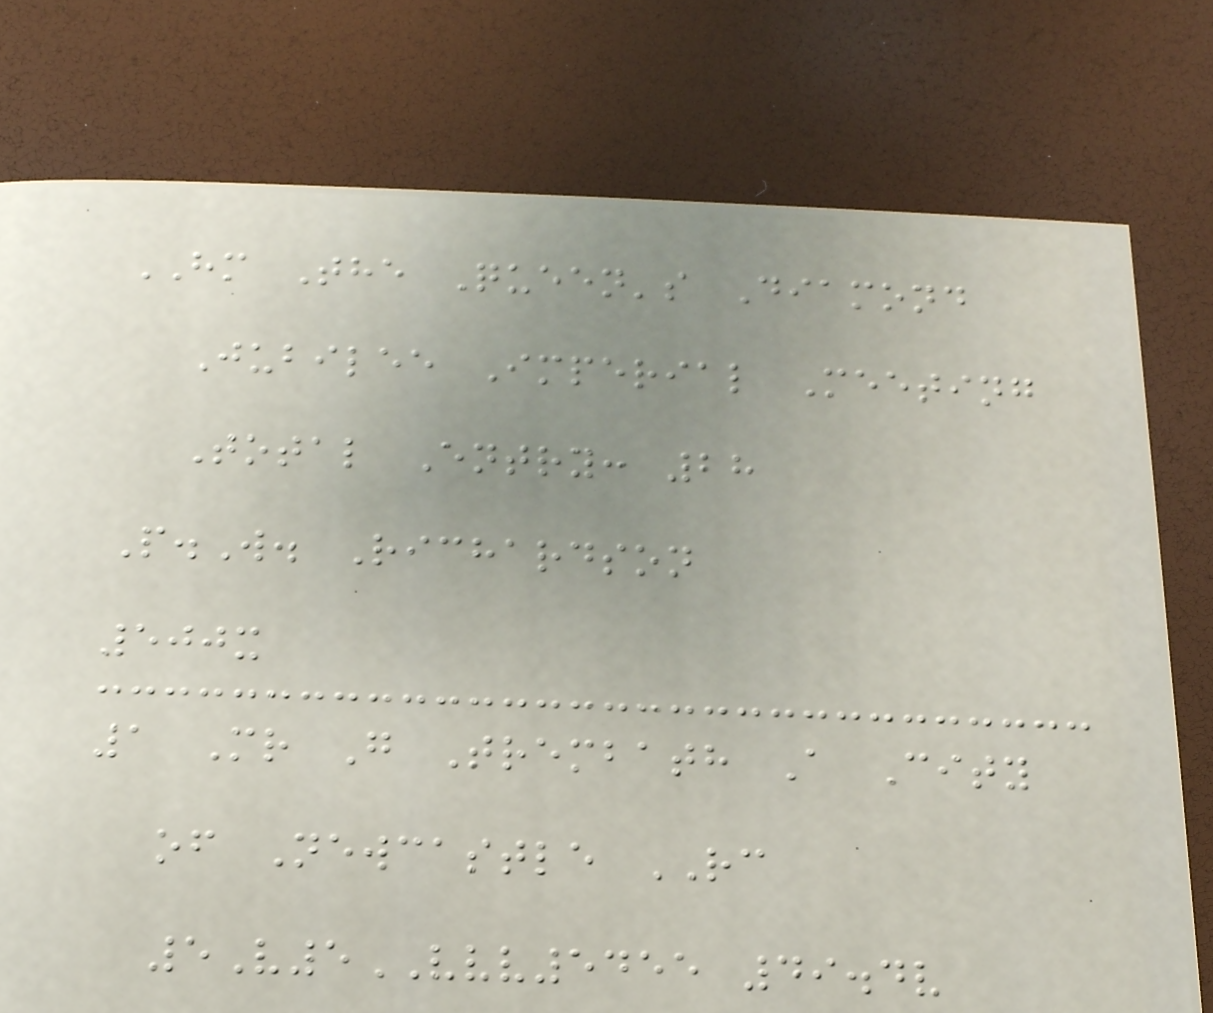HM The Queen's Diamond
Jubilee Imperial Meeting
Total Entry: 28
P.W. Richardson
500x
1 Mr G Trembath A City
of Newcastle RC
5V5VVV5455 49.4v
